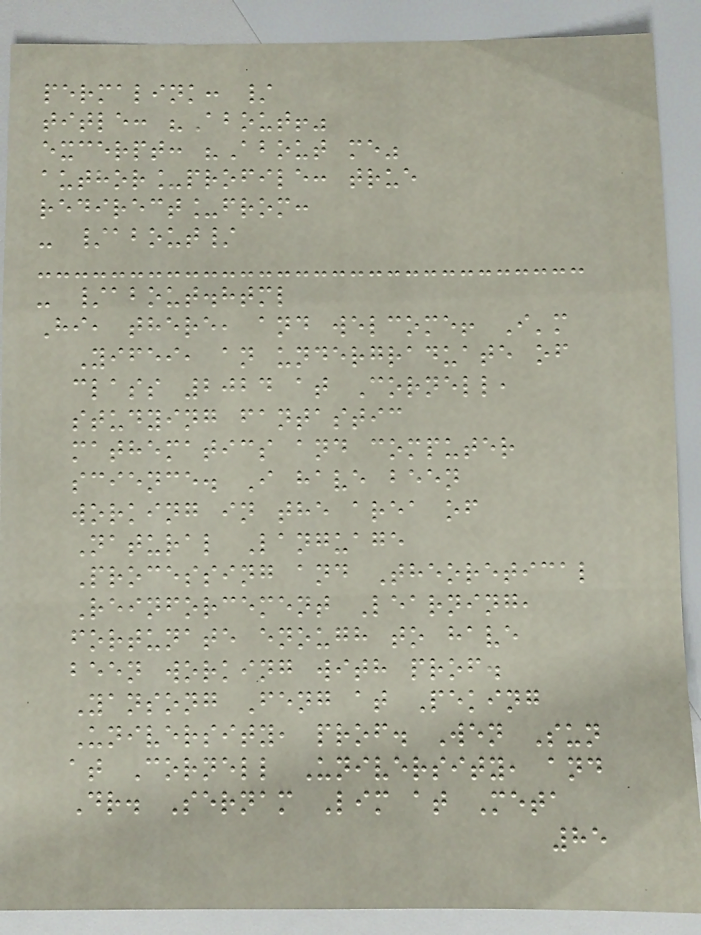permalink: /
title: "About!"
excerpt: "About me"
author_profile: true
redirect_from:
- /about/
- /about.html
Hi, there, and welcome! I'm
Yifei, an undergraduate of
class 2024 at Cornell,
studying fantastic
mathematics and computer
science. I have been
working in the area of
Natural Language
Processing and Theoretical
Reinforcement Learning,
fortunate enough to have
been working with prof.
Yansong Feng at Peking
University, prof. Wen Sun
at Cornell University, and
Dr. Sernam Lim at Meta
85
